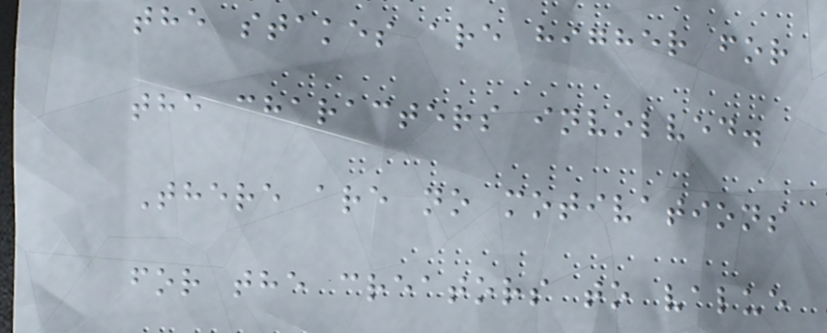the stakes are higher for
the characters involved.
There are no motivations
for the creators to value
